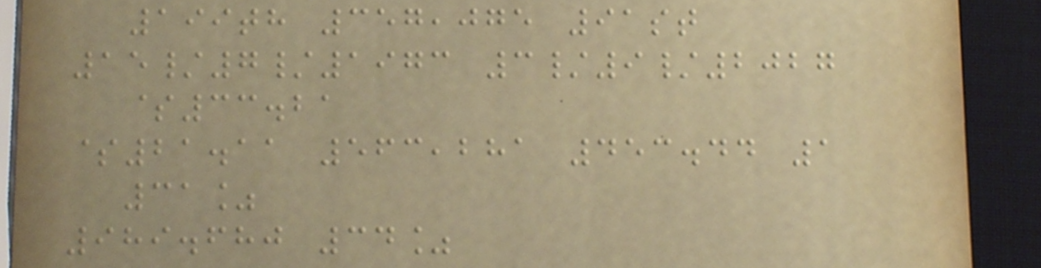199th 357,075 91st
15/7/1973 3/9/2027
$33.21
$21.11 563,281 453.44 1
31%
989.680 34%
